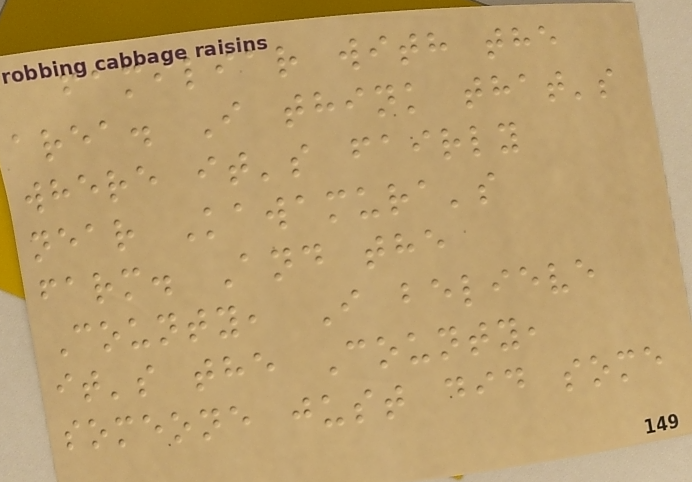familiar with the
area. I think that's
where it's fairly
near Kawamura's
farm. And the
County, I believe
it's the County,
someone just did some
